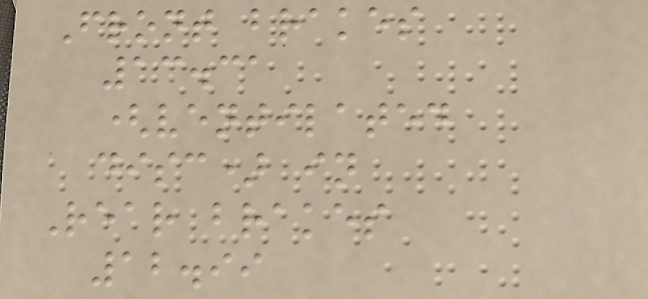Front brakes
13.31
(ventilated
disc) in
Rear brakes
12.99
